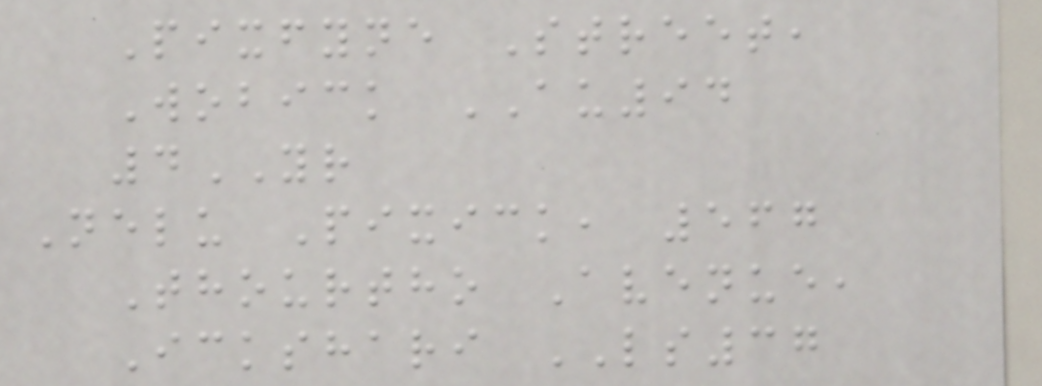Pixfyne Street,
Wobick AU94
4YR
Nelu Pixick, 567
Thourtho Avenue,
Ickshari LS37
